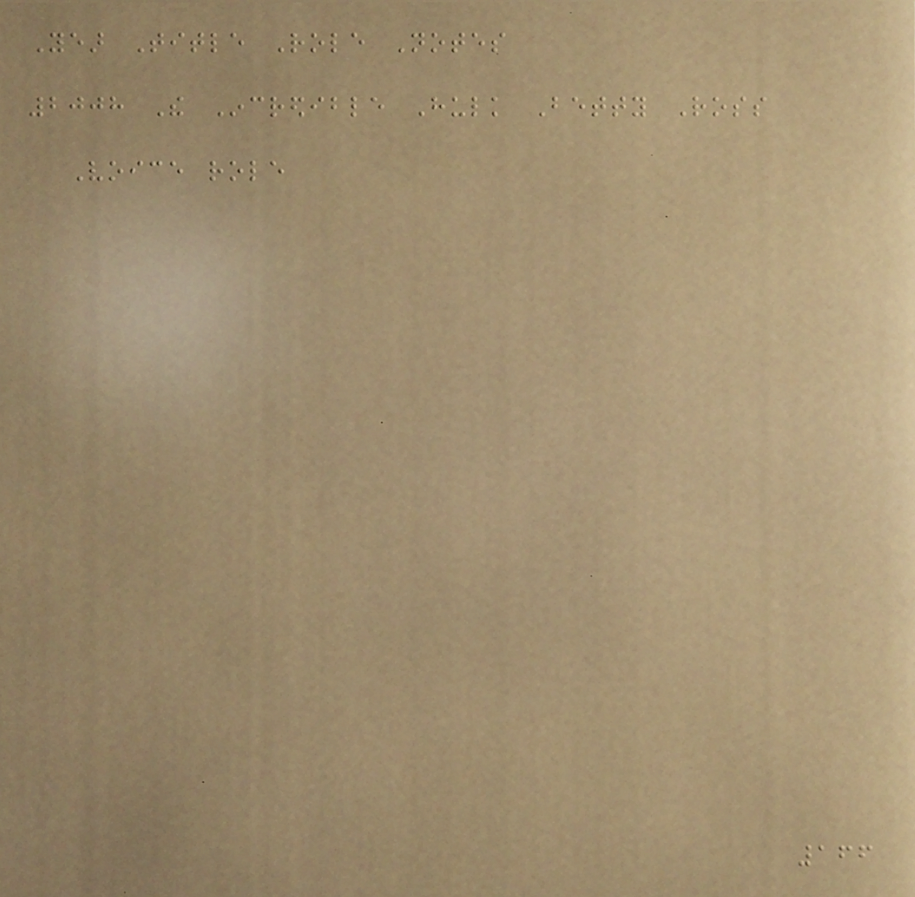Year Title Role Notes
2008 The Incredible Hulk Betty Ross
Voice role
166
